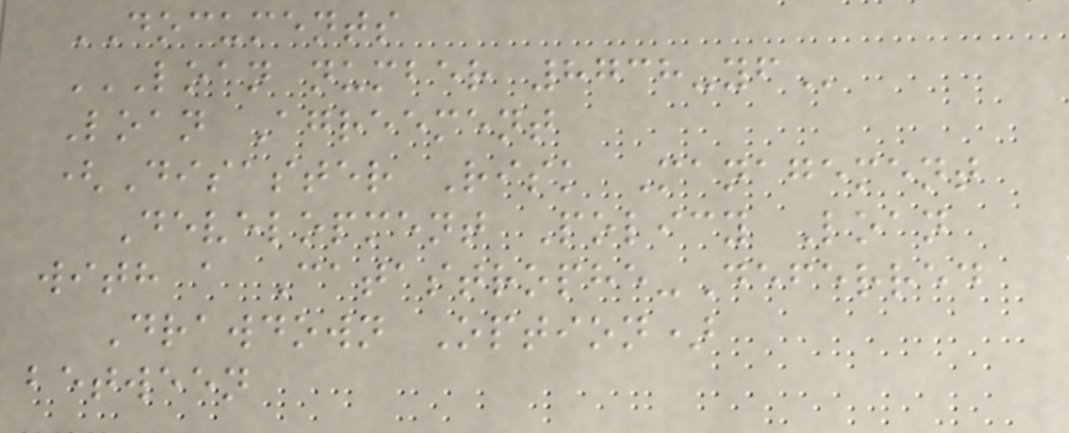DOCUMENTS
LOAN NUMBER 8738-YF
Loan Agreement
(Disaster Risk Management
Development Policy Loan
with a Catastrophe-Deferred
Drawdown Option)
between
